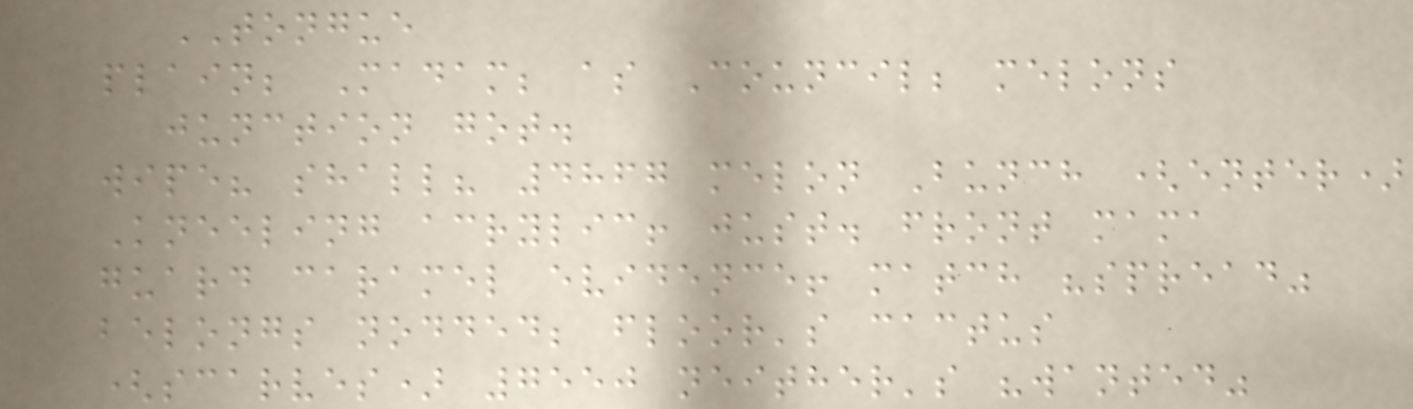TONGUE
plain; Madam; as Council; melons
junction got.
wipe? shall? 4867 melon Bunch (enter)
Kneeling acrylic! just. front mama
guard caramel evidence! match "spread"
belongs nodded; floor's cactus
(scarves) 7550 neither's "wanted"
